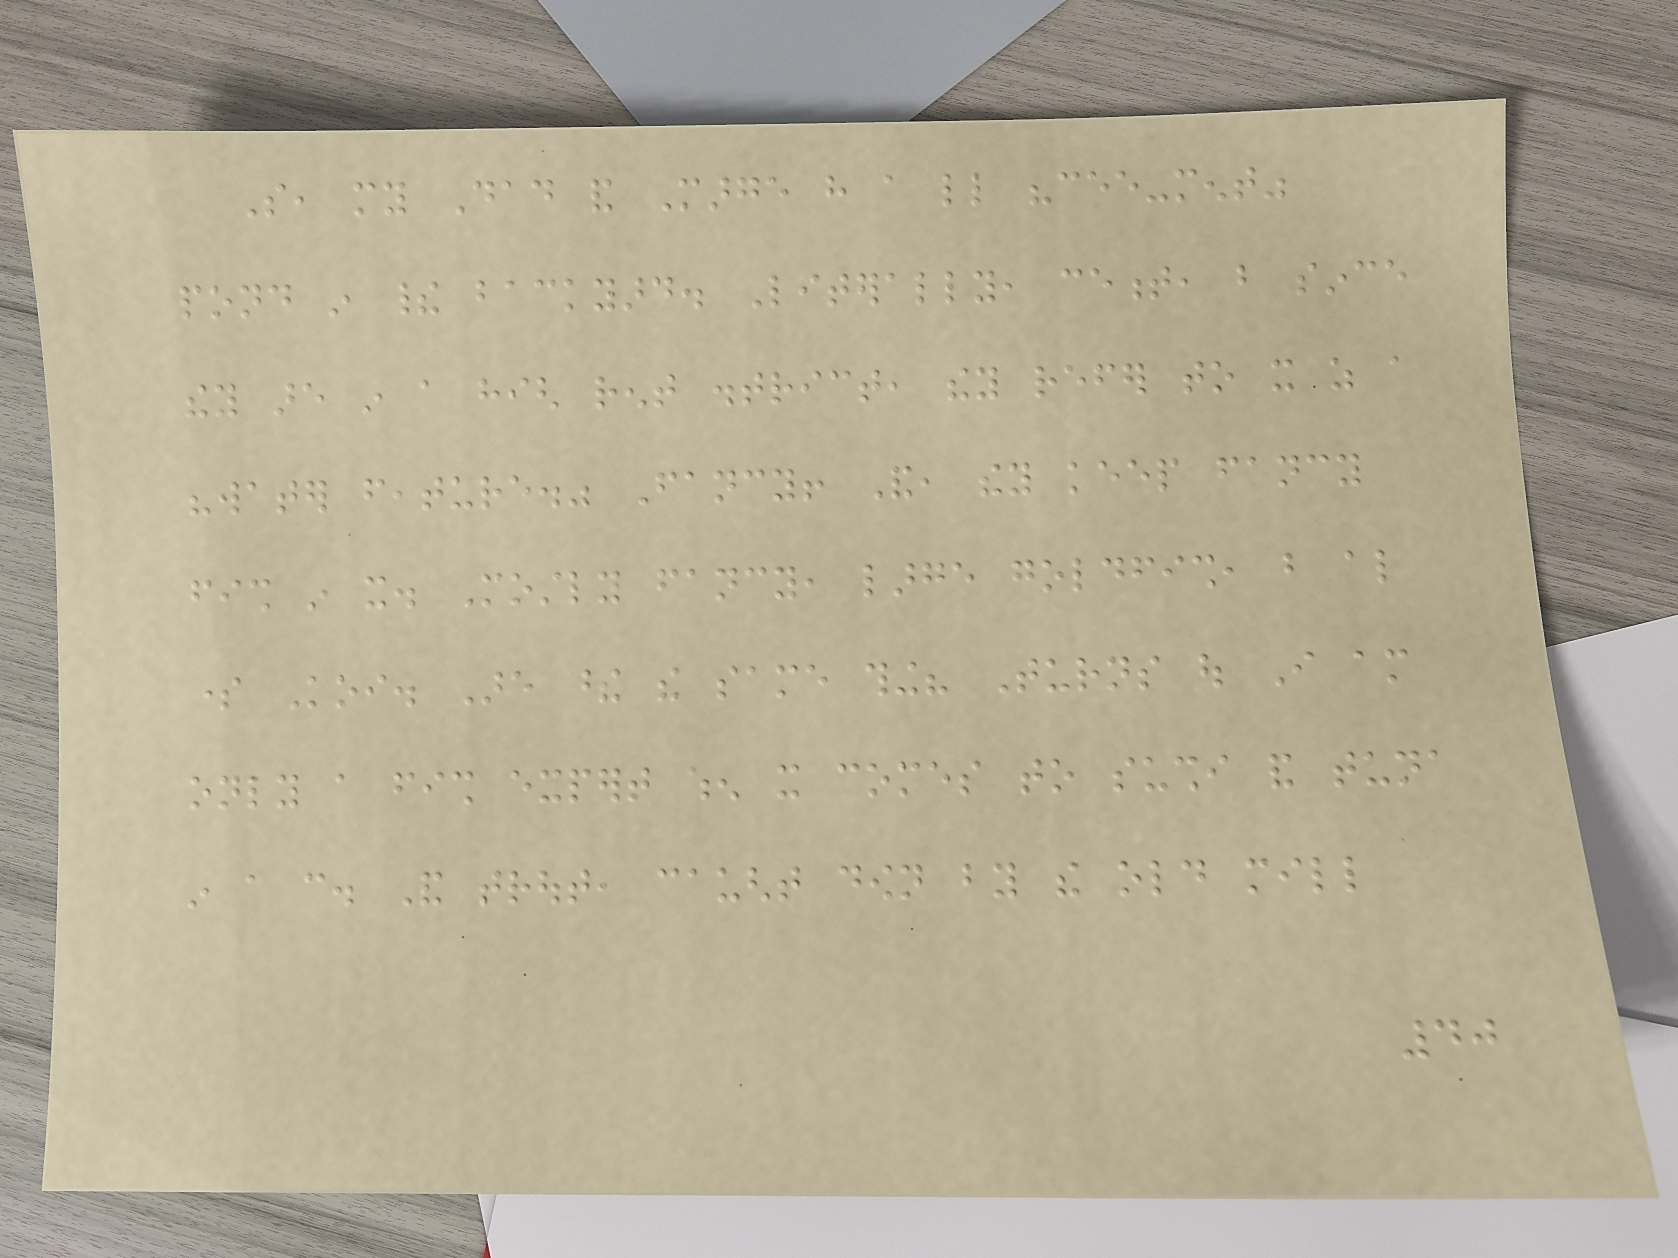So, my Dad and Marge have a little "cee-ment"
pond in their backyard. Literally, cement, but since
they are in a high rent district, they refer to it as a
"water feature." Fancy! And, they keep fancy
fish in it. Mostly fancy, large goldfish, but also
some Koi. Are these the same thing? Turns out I am
only a fish expert when it comes to sushi and tuna
in a can. And trout, caught down by the old mill
40
